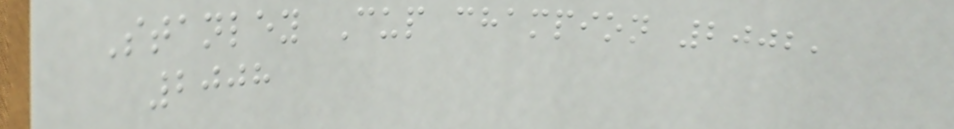Stanley Cup champion 2002,
2008
